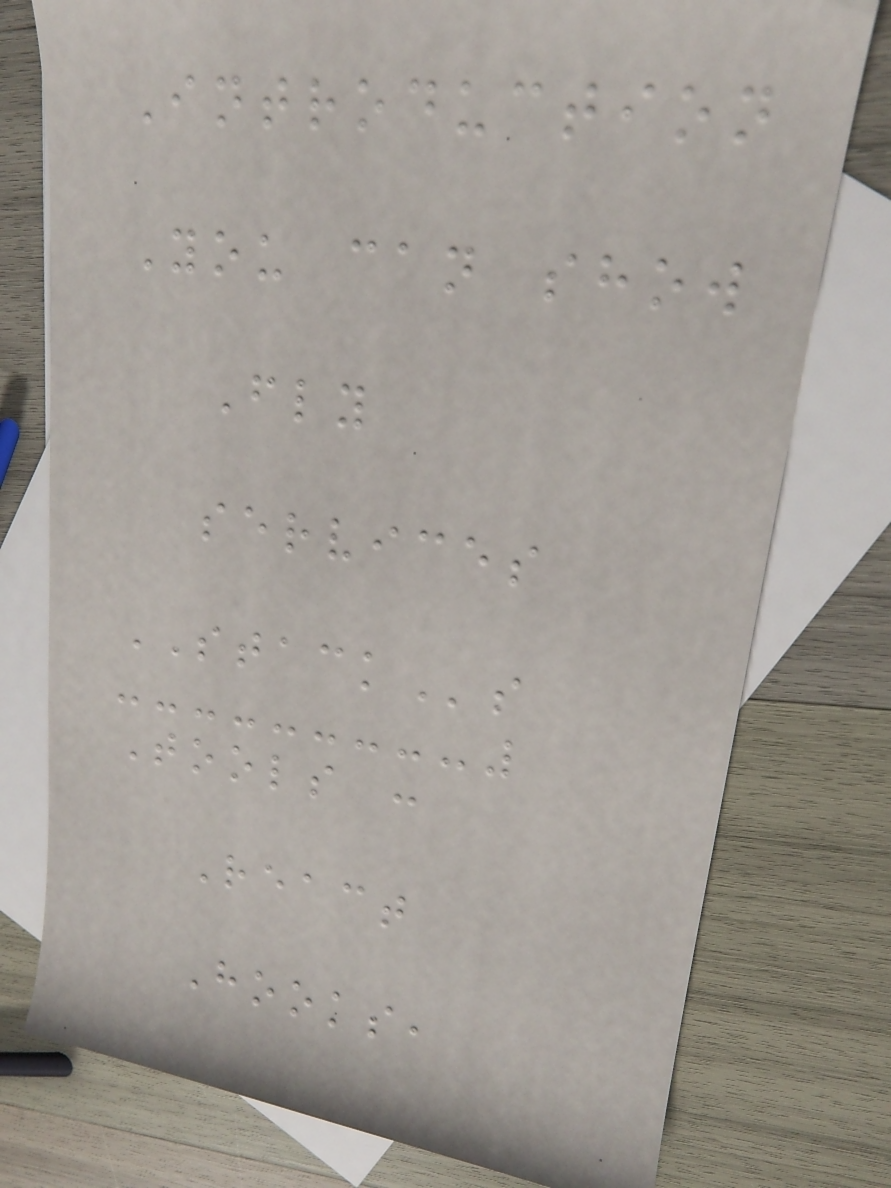Introduction
You can show
Fly
services
STACKs
Tools :
React
Hooks,
